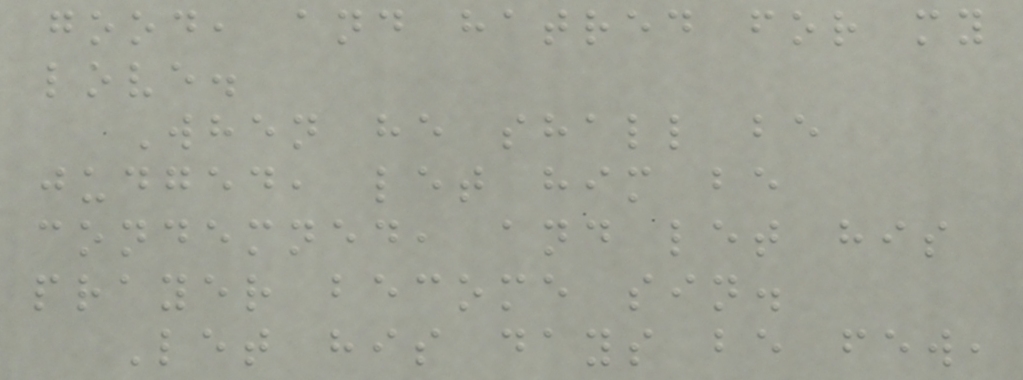good, and hatred for my
love.
When he shall be
judged, let him be
condemned, and let his
prayer become sin.
Let his days be few,
